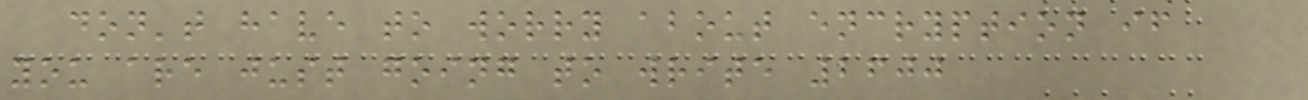don't have to worry about encryption if
you are just going to write 2600
